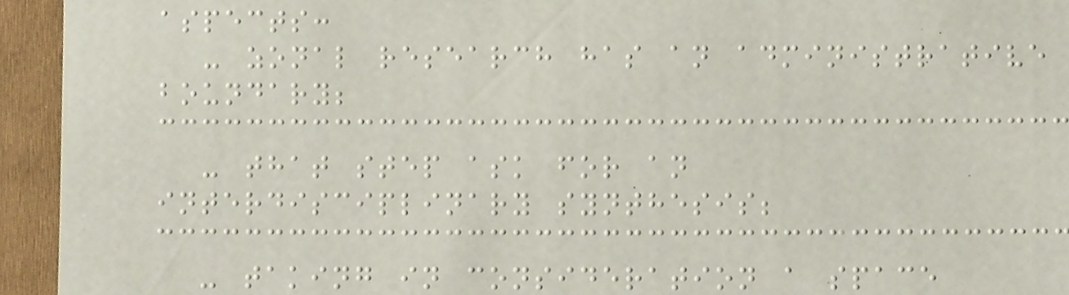aspects:
- zonal research has an administrative
boundary;
- that step ask for an
interdisciplinary synthesis;
- taking in consideration a space
